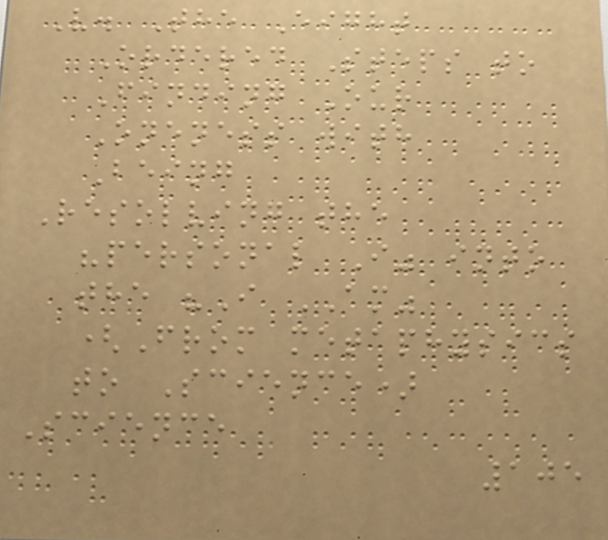V. The Eight
Ordered Steps to
Finding Our
Oneness with
Being
Resolving the
"personal I" into
the "I AM"
(From metaphysics
to Science)
Science
105
